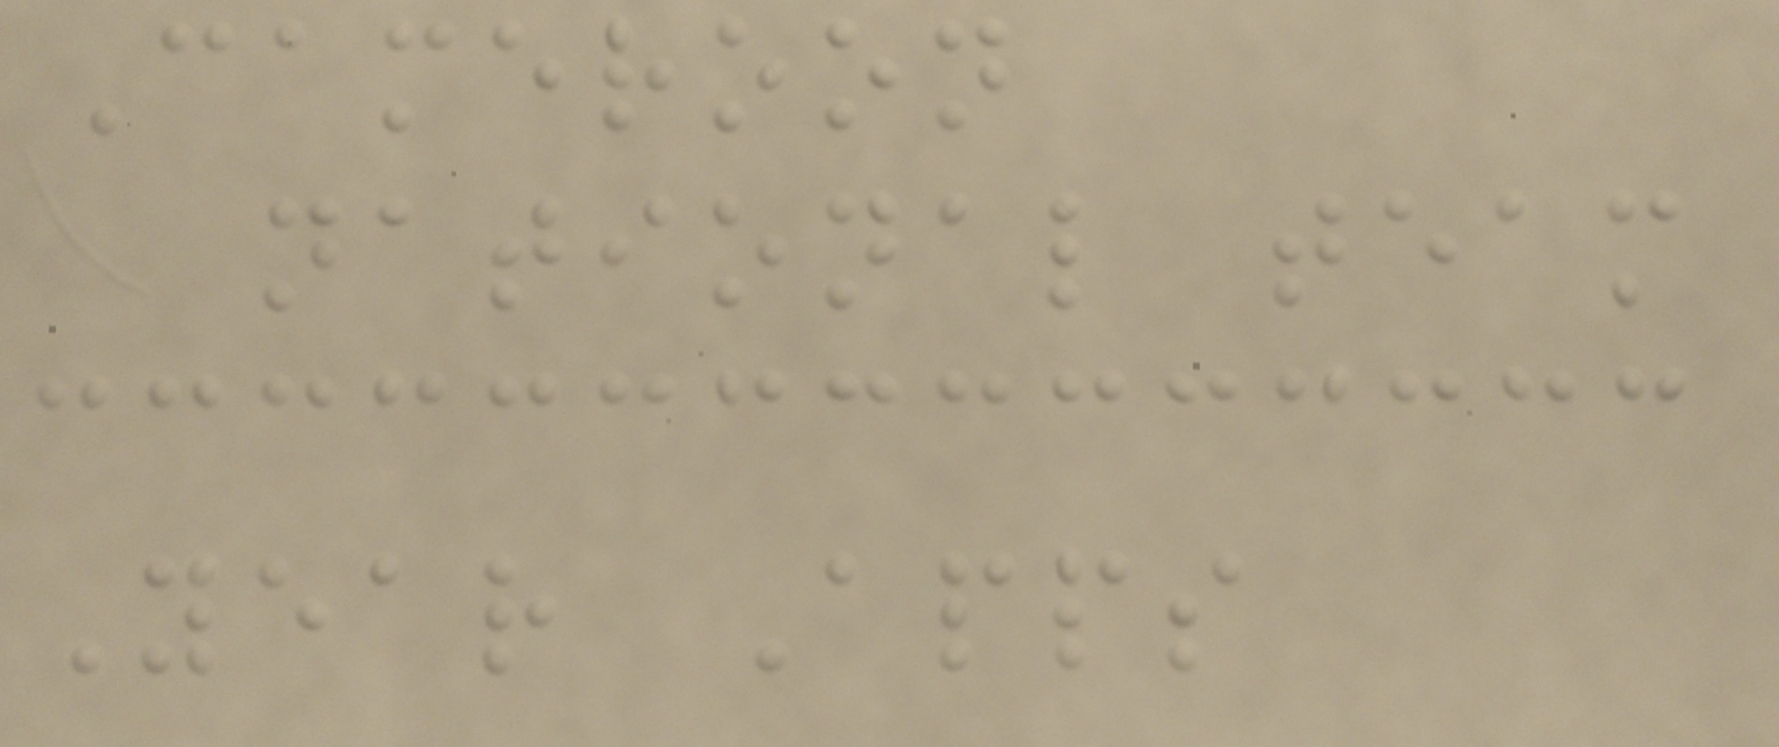Cameroon
national team
Year Apps
